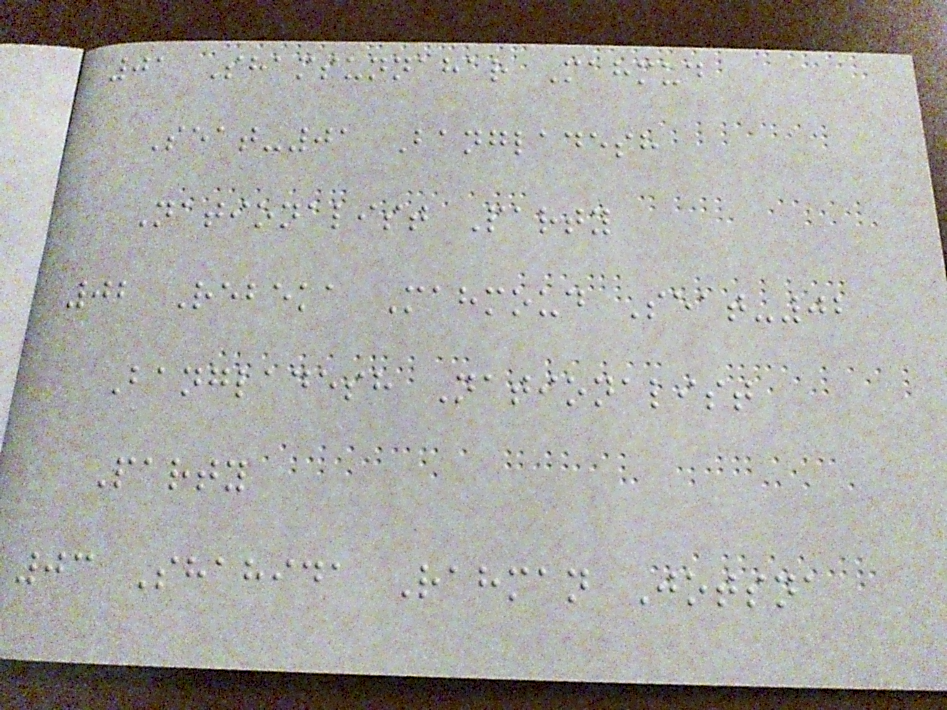01 Shamsunnahar Mahmud
Seat-01 Bangladesh
Nationalist Party
02 Rebeka Mahmoud Seat-02
Bangladesh Nationalist
Party
03 Shahida Rahman Jotsna
